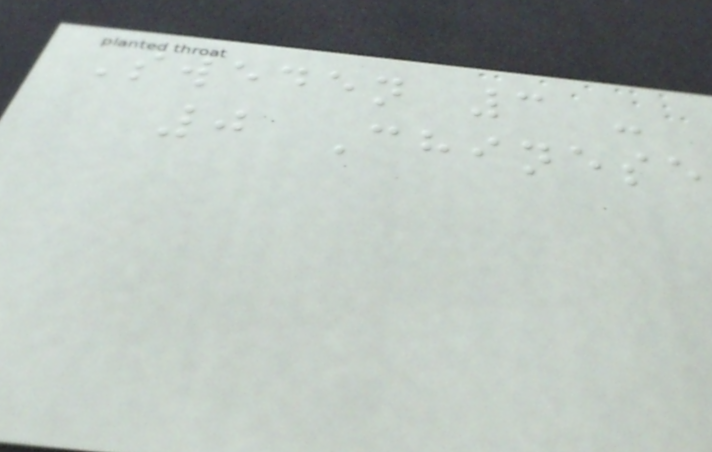Sweden 3 -
0 Chinese
